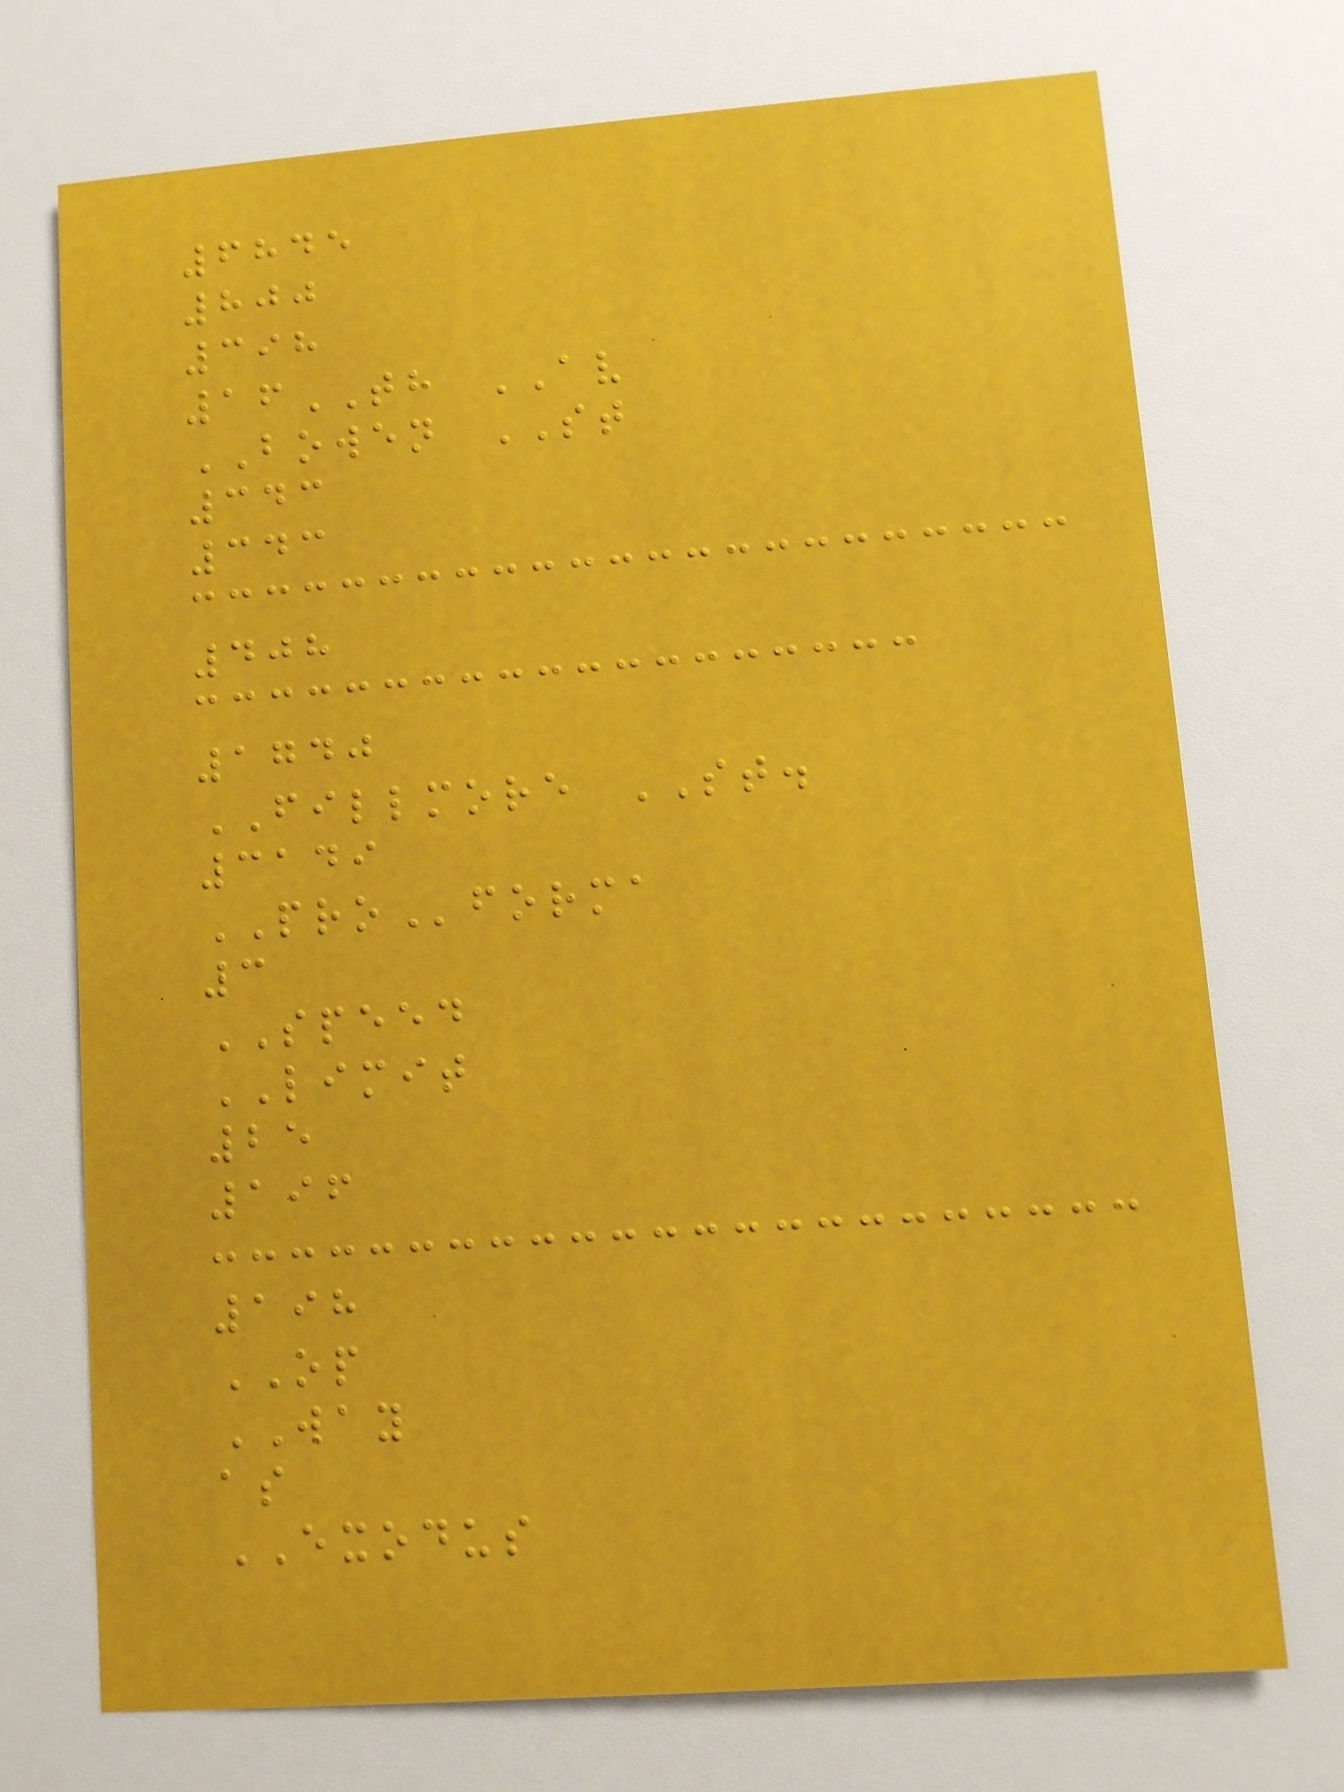6845
800
398
16TH AV
BOWEN ST
343
343
408
1740
FILLMORE ST.
3149
PROforma
3
SPEED
LIMIT
25
196
198
OP
WAY
as
EXODUS
